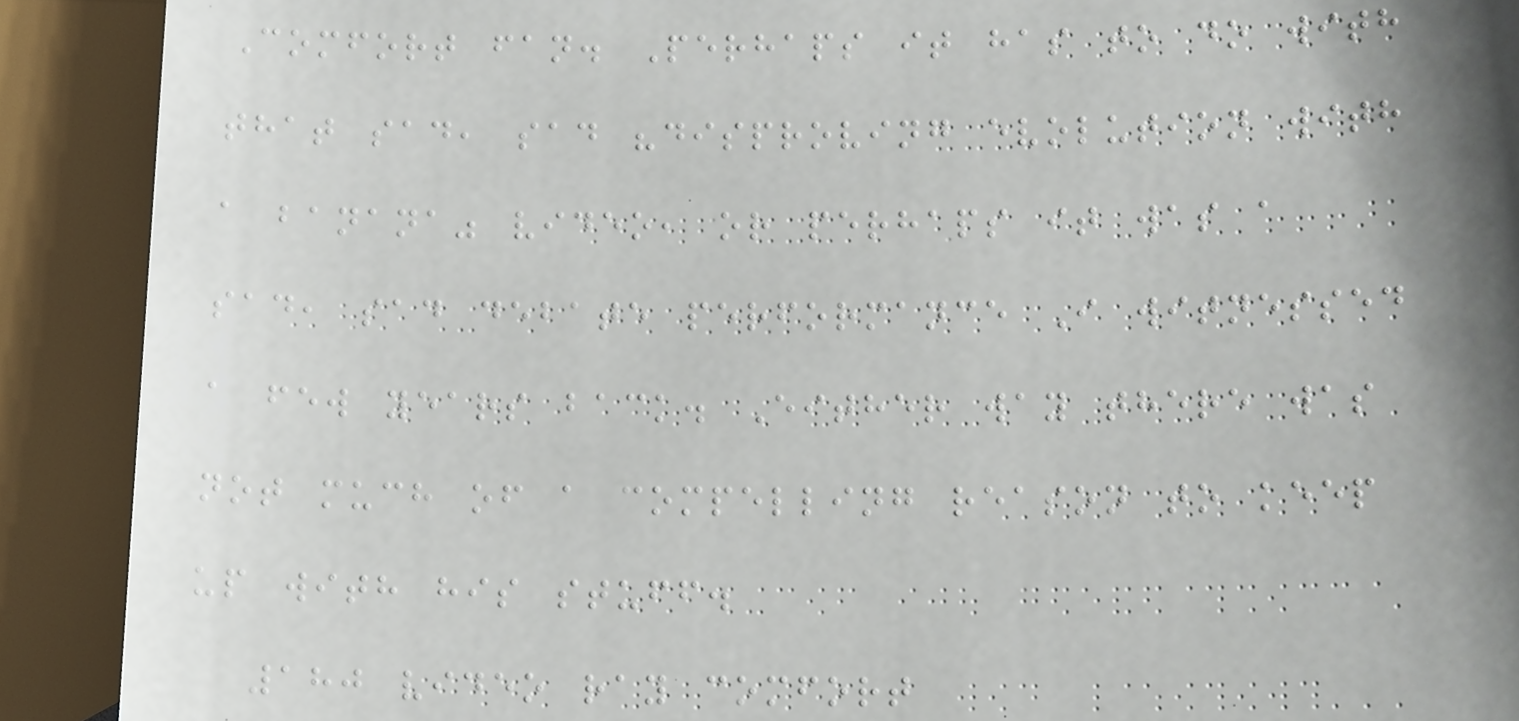Comfort fan. Perhaps it has to do with
that sad, sad "disproving evolution with
a banana" video, or perhaps it was a
sad, sad debate performance I witnessed
a few years back. Either way there was
not much of a compelling reason to keep
up with his stuff.
180 video ray comfort
